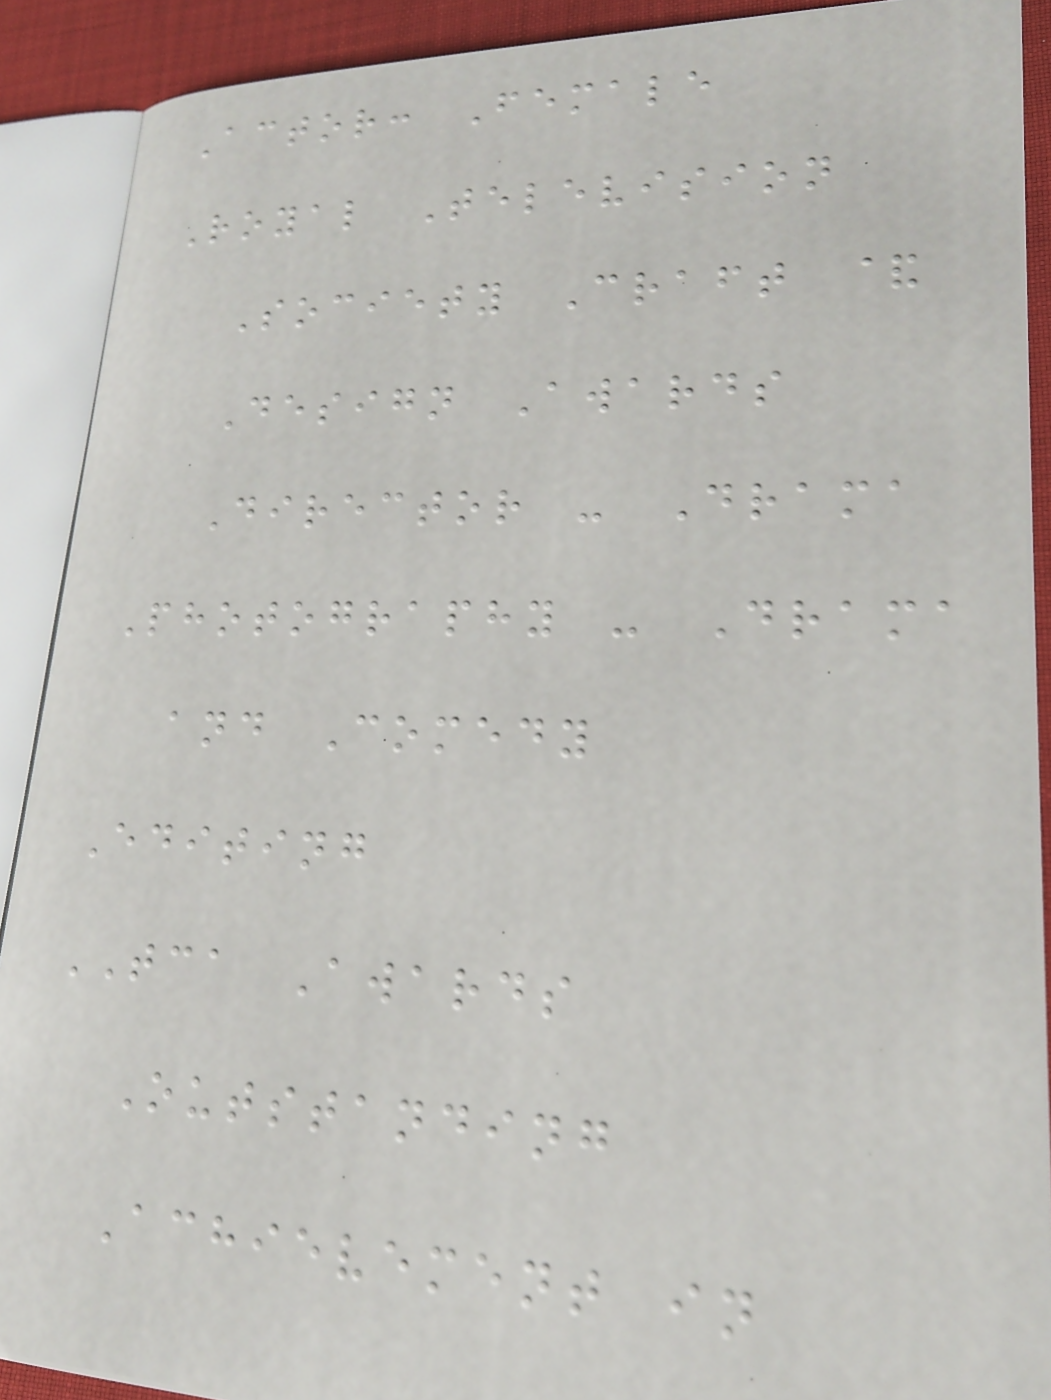Actor: Female
Royal Television
Society Craft &
Design Awards
Director - Drama
Photography - Drama
and Comedy
Editing
TCA Awards
Outstanding
Achievement in
